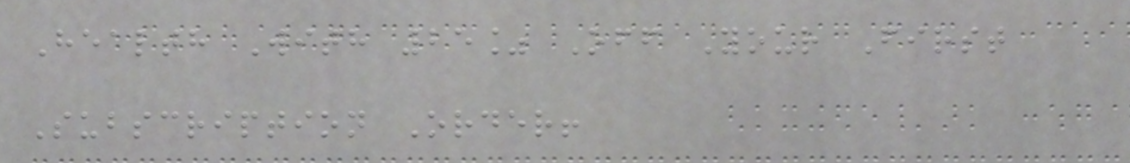Health With 25% Off Your First
Subscription Order!
